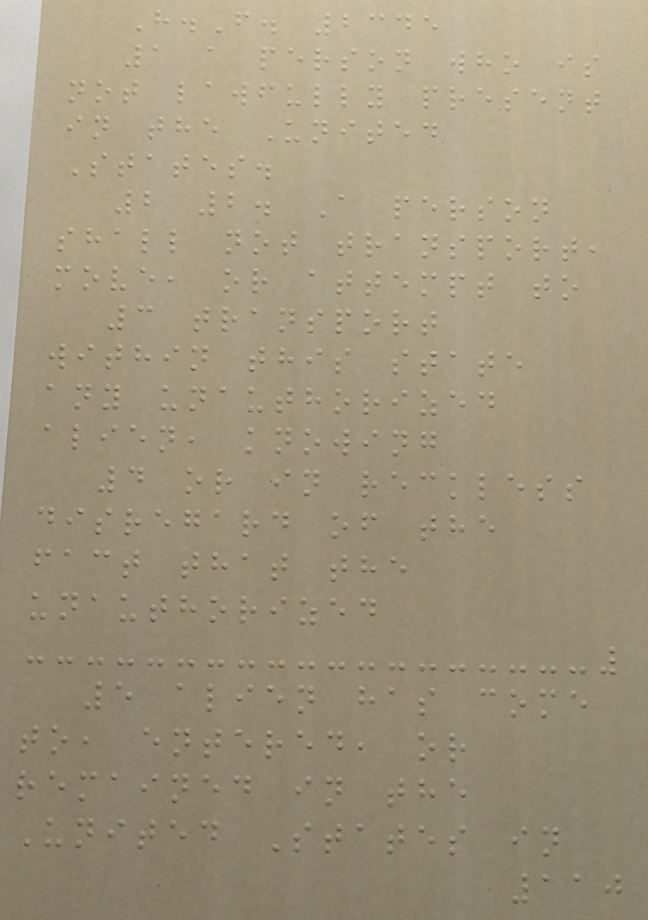H.F. 2345
1 a person who is
not lawfully present
in the United
States.
2 2. A person
shall not transport,
move, or attempt to
3 transport
within this state
any unauthorized
alien, knowing
4 or in reckless
disregard of the
fact that the
unauthorized
5 alien has come
to, entered, or
remained in the
United States in
110
